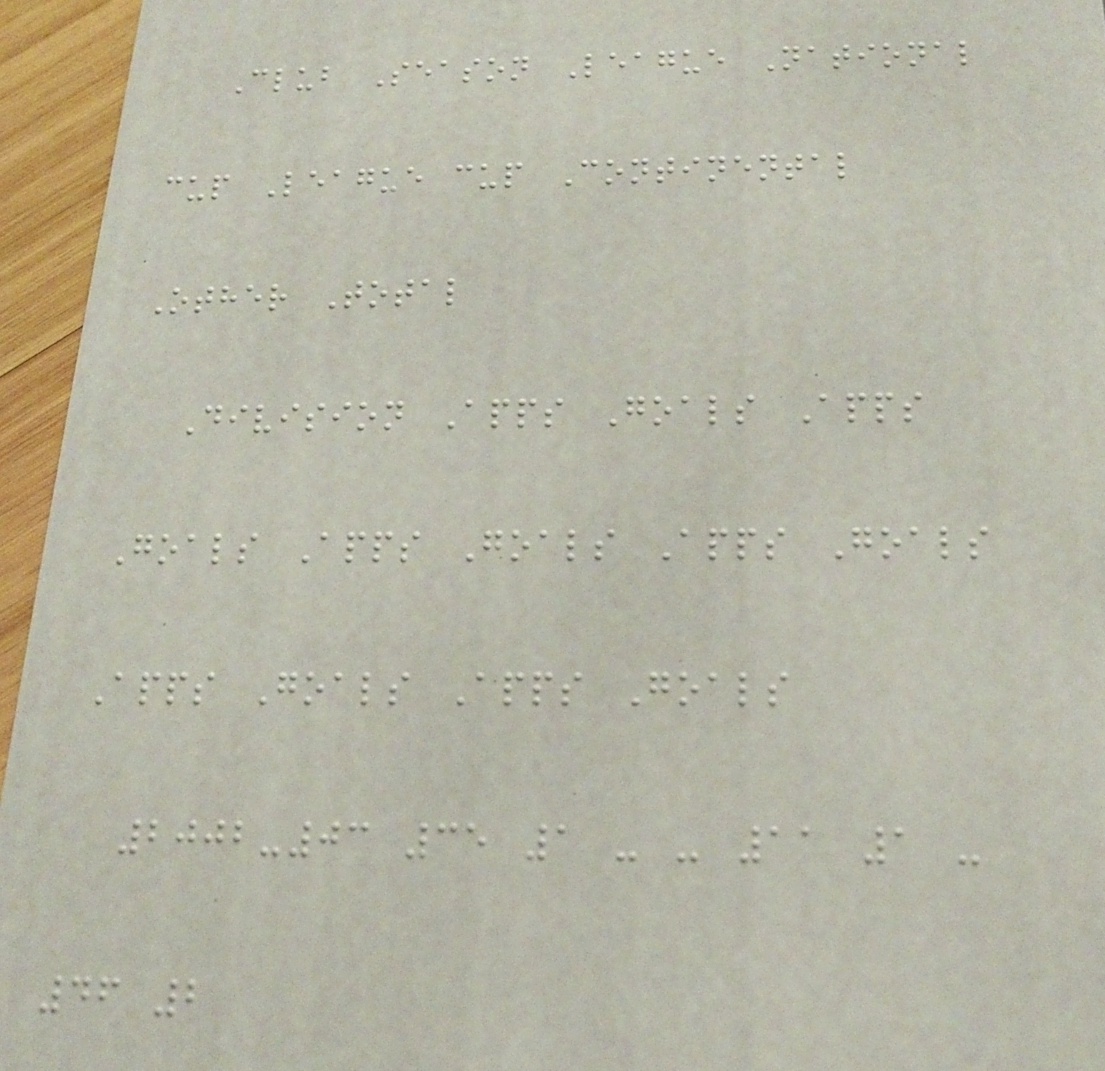Club Season League National
cup League cup Continental
Other Total
Division Apps Goals Apps
Goals Apps Goals Apps Goals
Apps Goals Apps Goals
2002-03 35 1 - - 11 1 -
46 2
